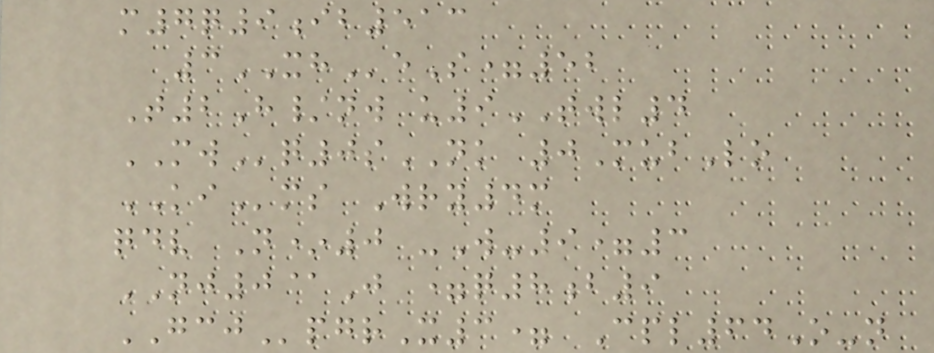m7q9ib513
3XHeS=52
T2H/nw u9TWL4
MWq0sNK 0MubLo
KIms Wry4m
qdv N*0 -W-9=3
NJ0@J =q8b9
GCJpgrX3= Cpl64O-n
